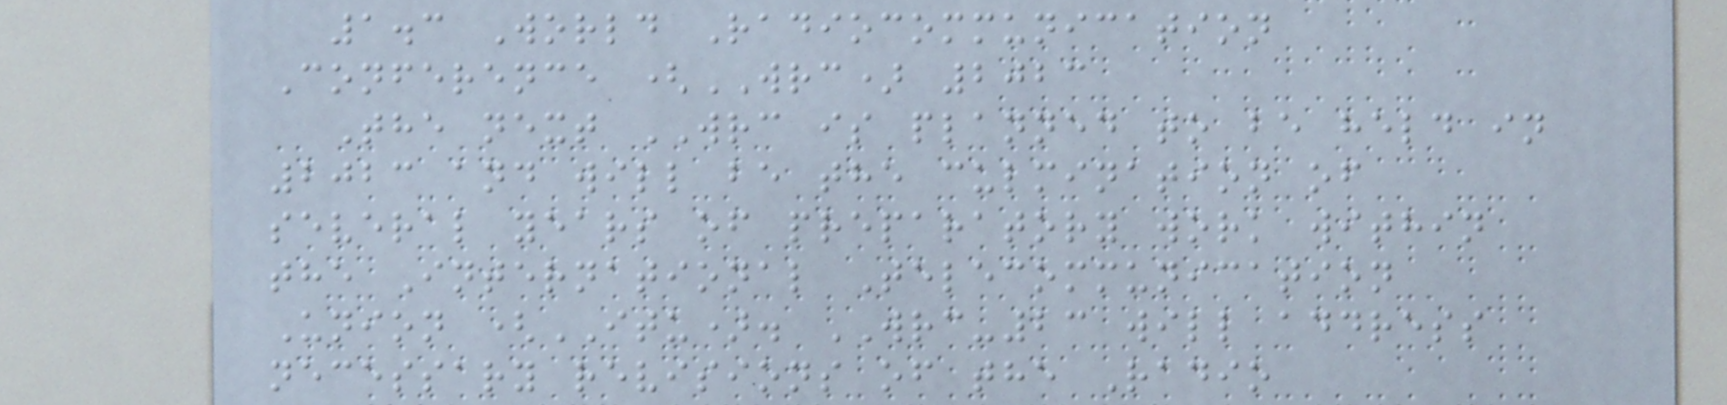1.3 World Radiocommunication
Conference (WRC) 2023
The next WRC is planned to be held in
2023 and will be the culmination of
several years of preparatory work within
the International Telecommunication
Union (ITU). WRC-23 will address
necessary revisions of the Radio
